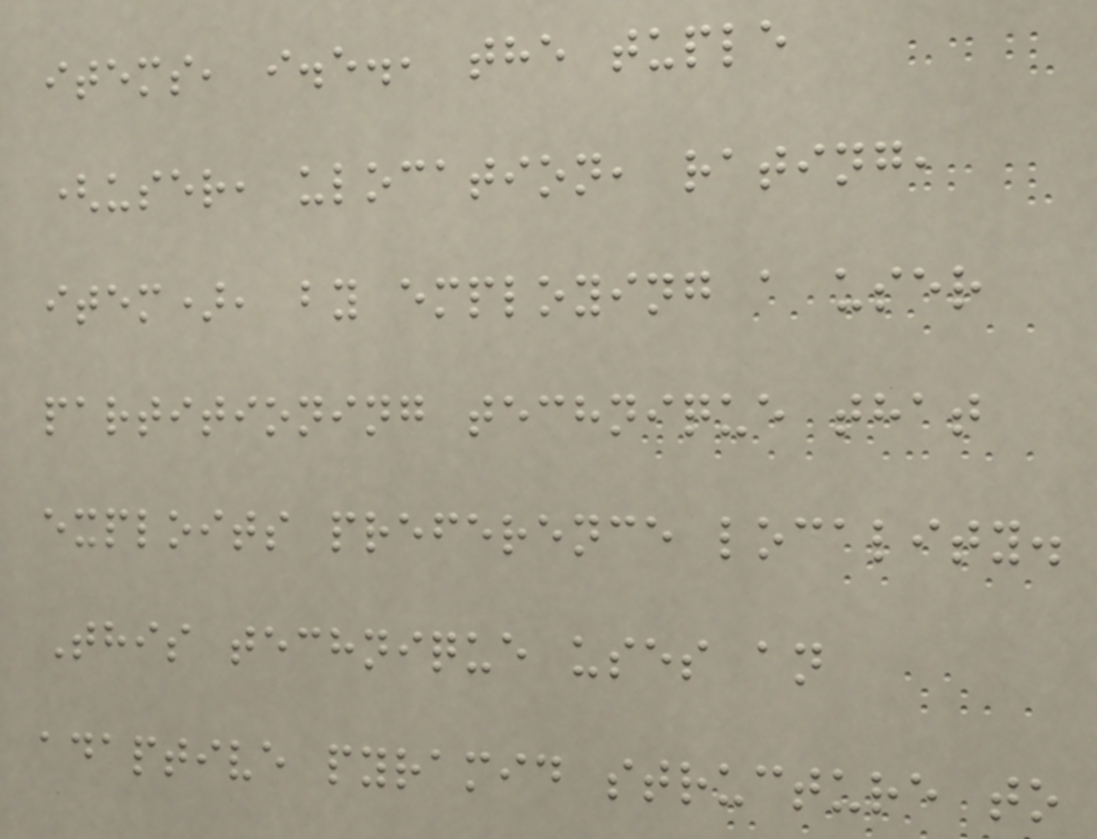items, i.e., the tuple
(user, ulocation, rating,
item), by employing a user
partitioning technique that
exploits preference locality.
This technique uses an
adaptive pyramid structure to
